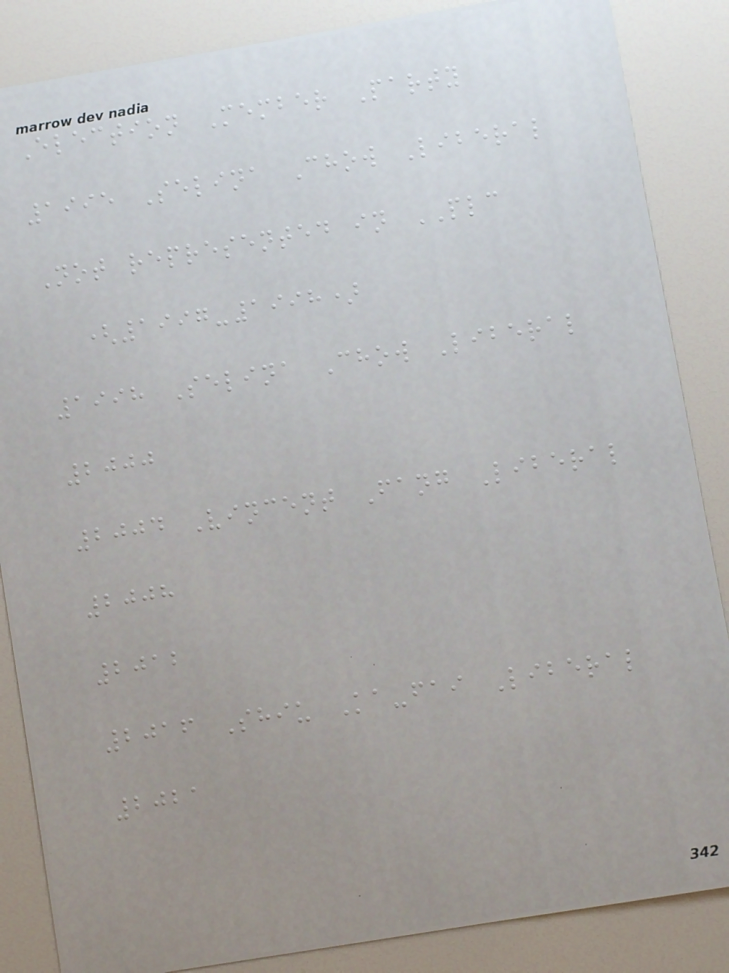Election Member Party
1995 Selina Chow Liberal
Not represented in PLC
(1997-1998)
1998 Selina Chow Liberal
2000
2004 Vincent Fang Liberal
2008
2012
2016 Shiu Ka-fai Liberal
2021
